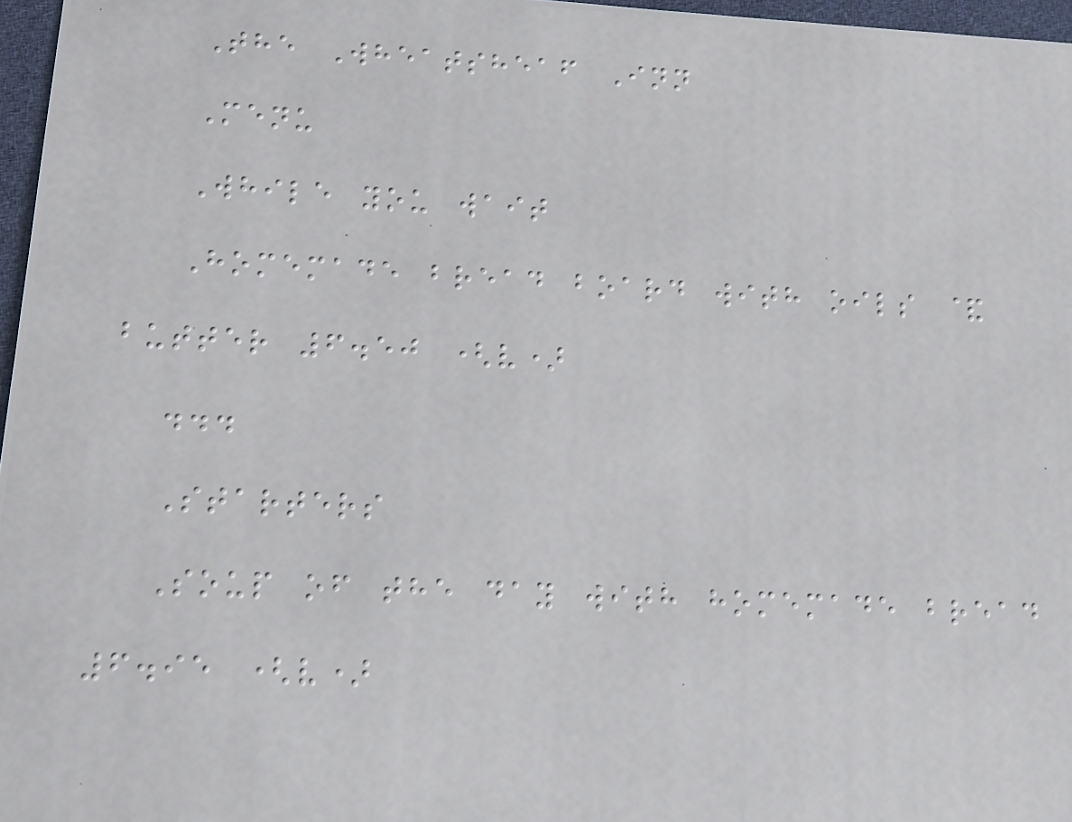The Wheatsheaf Inn
Menu
While you wait
Homemade bread board with oils &
butter 6.50 (v)
...
Starters
Soup of the day with homemade bread
6.95 (v)
